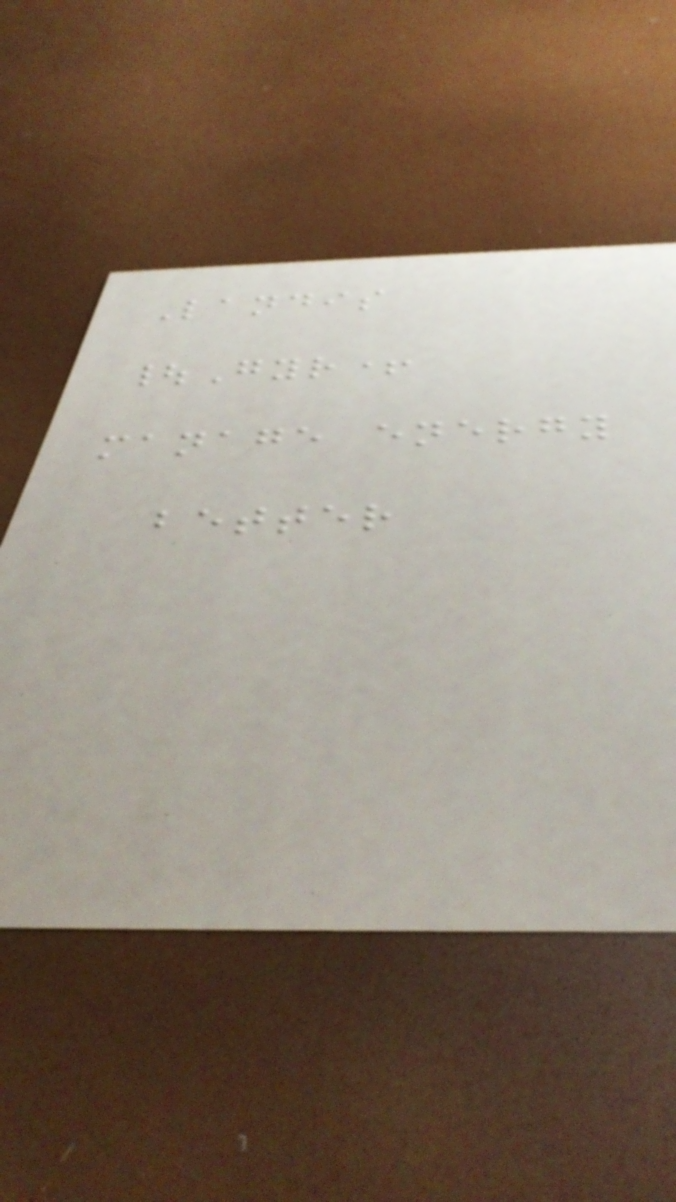Landis
|Gyr+
manage energy
better
